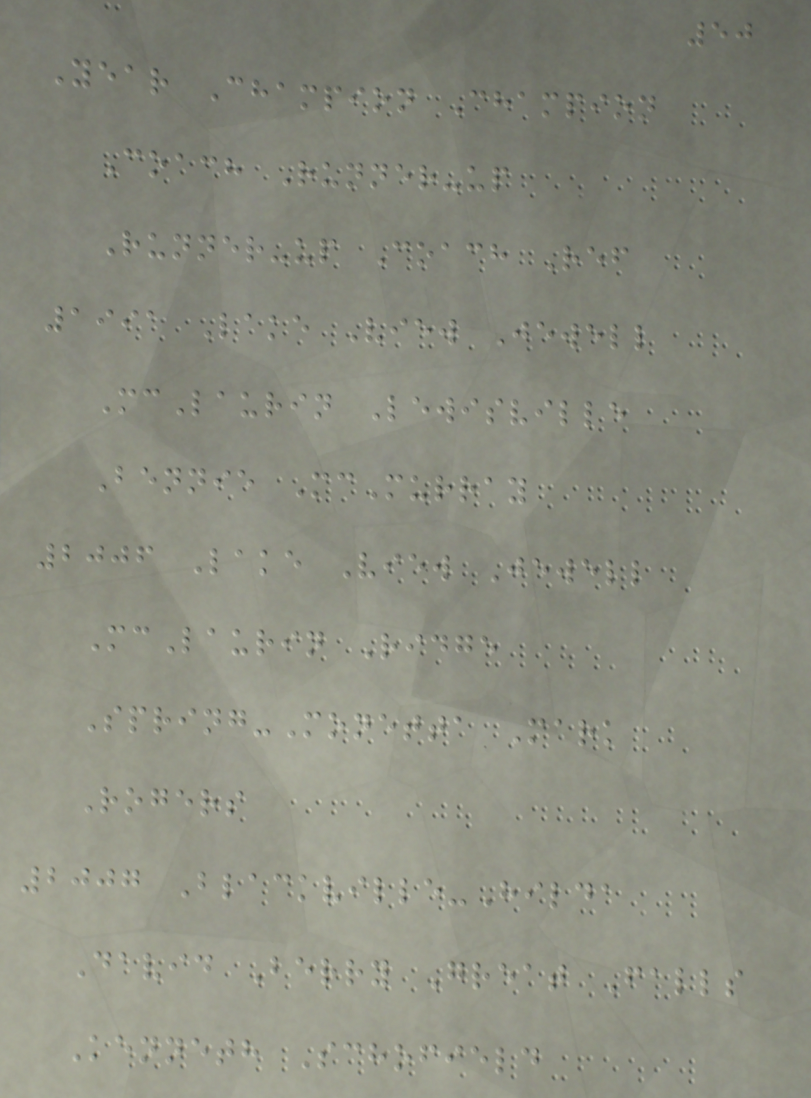50
Year Champion Champion
Coach Runner-up
Runner-up Coach Ref
1991 Lake View Jewell
McLaurin Lewisville
Bennie McMurray
2006 Lake View Jewell
McLaurin Ridge
Spring-Monetta Mark
Rogers
2007 Blackville-Hilda
David Berry Great Falls
Kenneth Schofield
